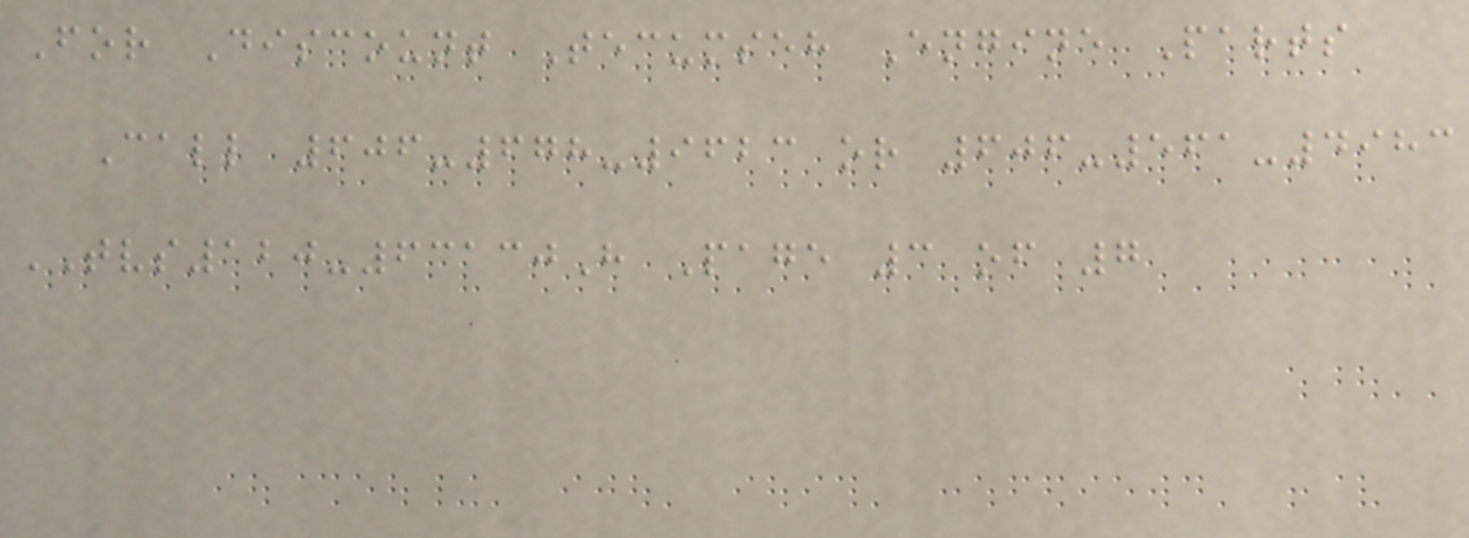For Discount Tecumseh Engine Parts
Call 606-678-9623 or 606-561-4983
TVS120-63130H Page 3 of 7
